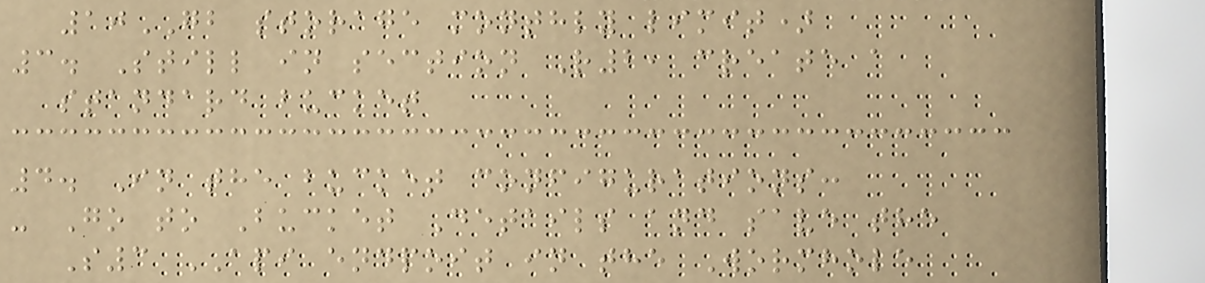10GB storage monthly limit)
3. Still in section R2, create a
standard bucket
4. In the bucket configurations:
- Go to Bucket Details and save the
S3 API endpoit in the Wormhole
